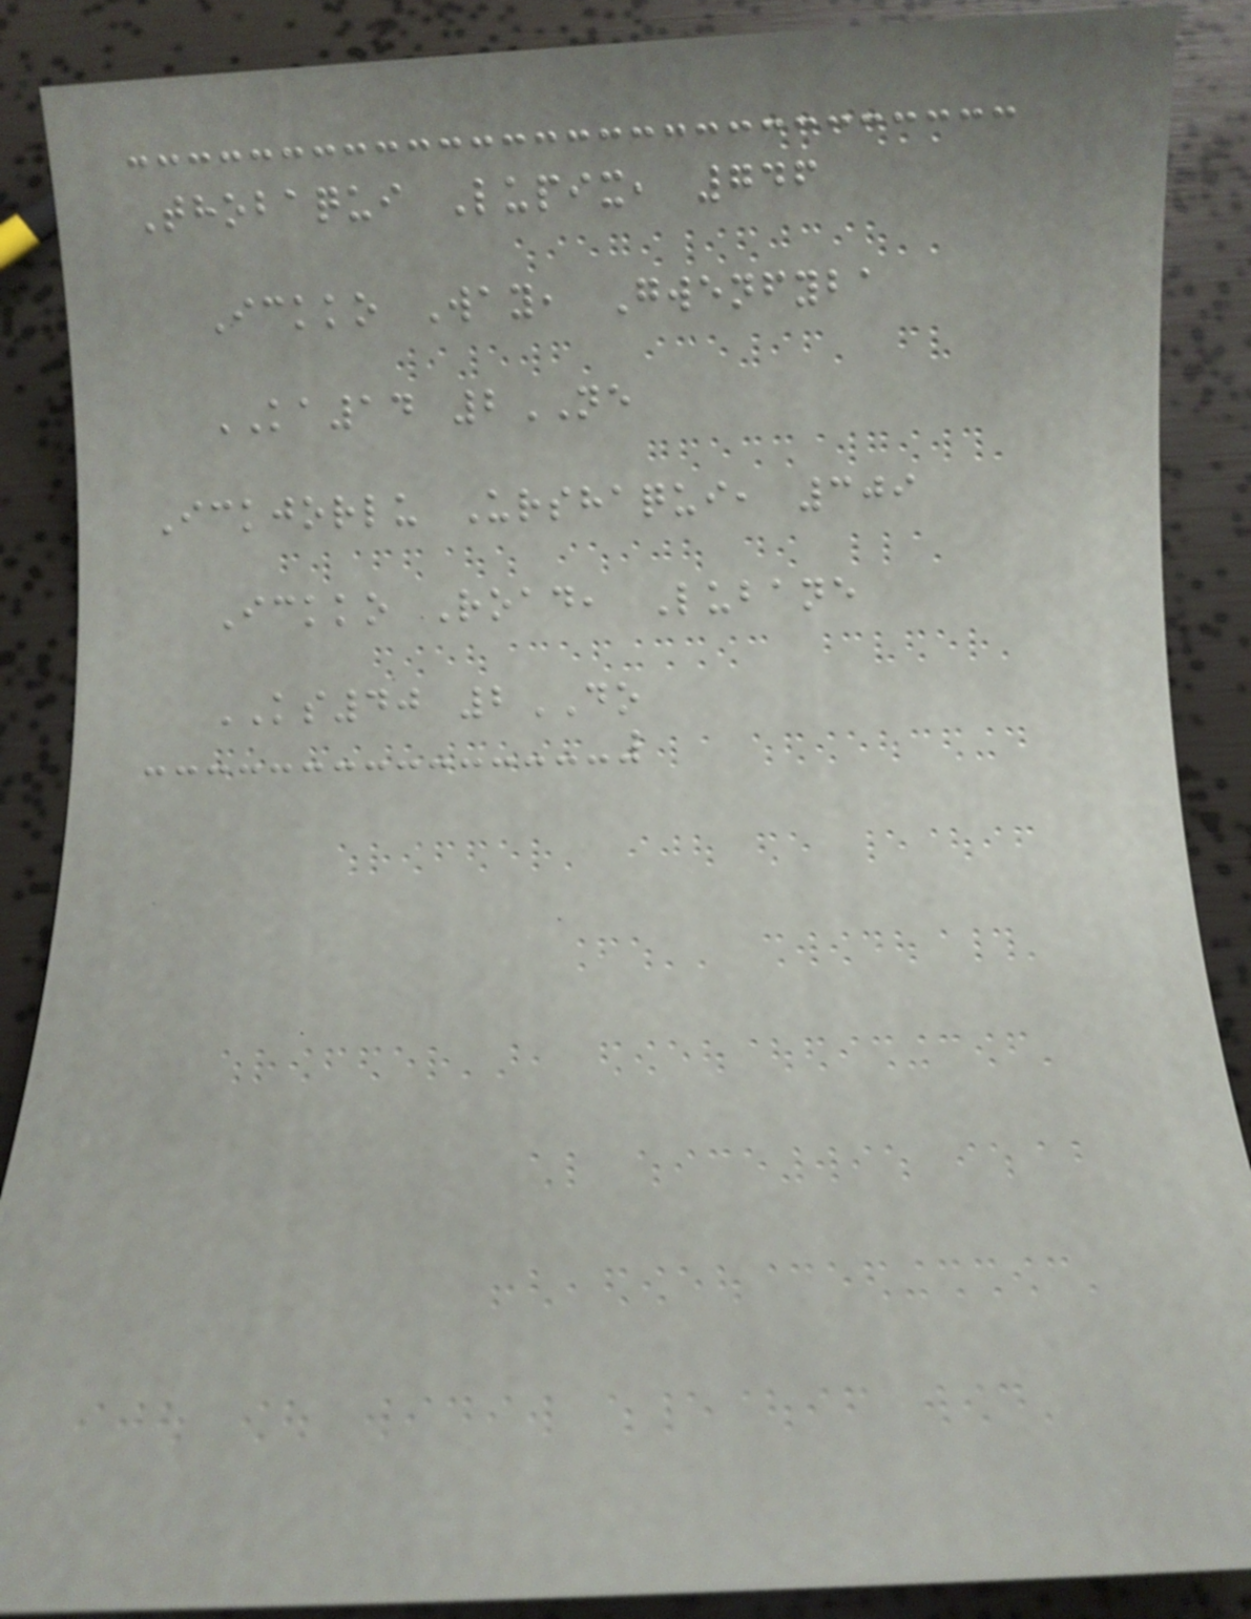Thobaqui Lupix, 746
Ickko Way, Gwenfyba
KA14 2NE
Ickjorlu Urshaqui, 309
Ickko Road, Lubane
KS40 2DO
